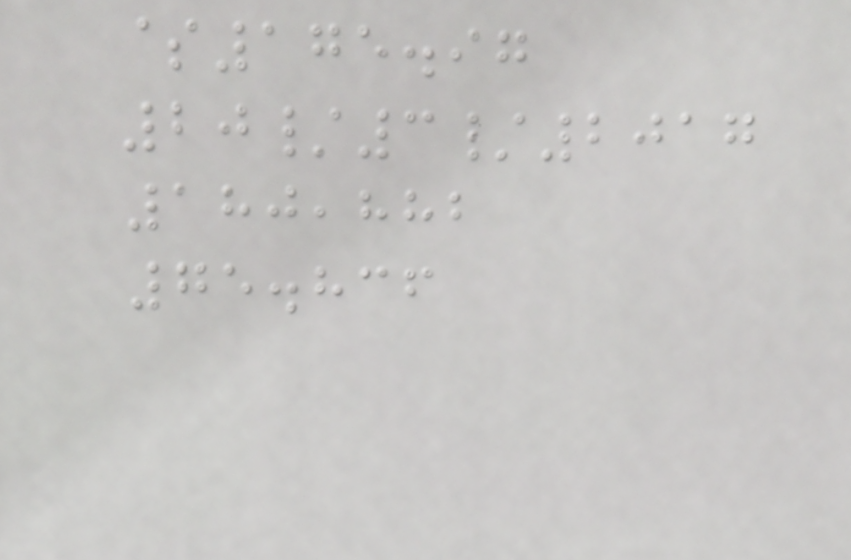$175.97
20/3/2017
180,882
75.836
